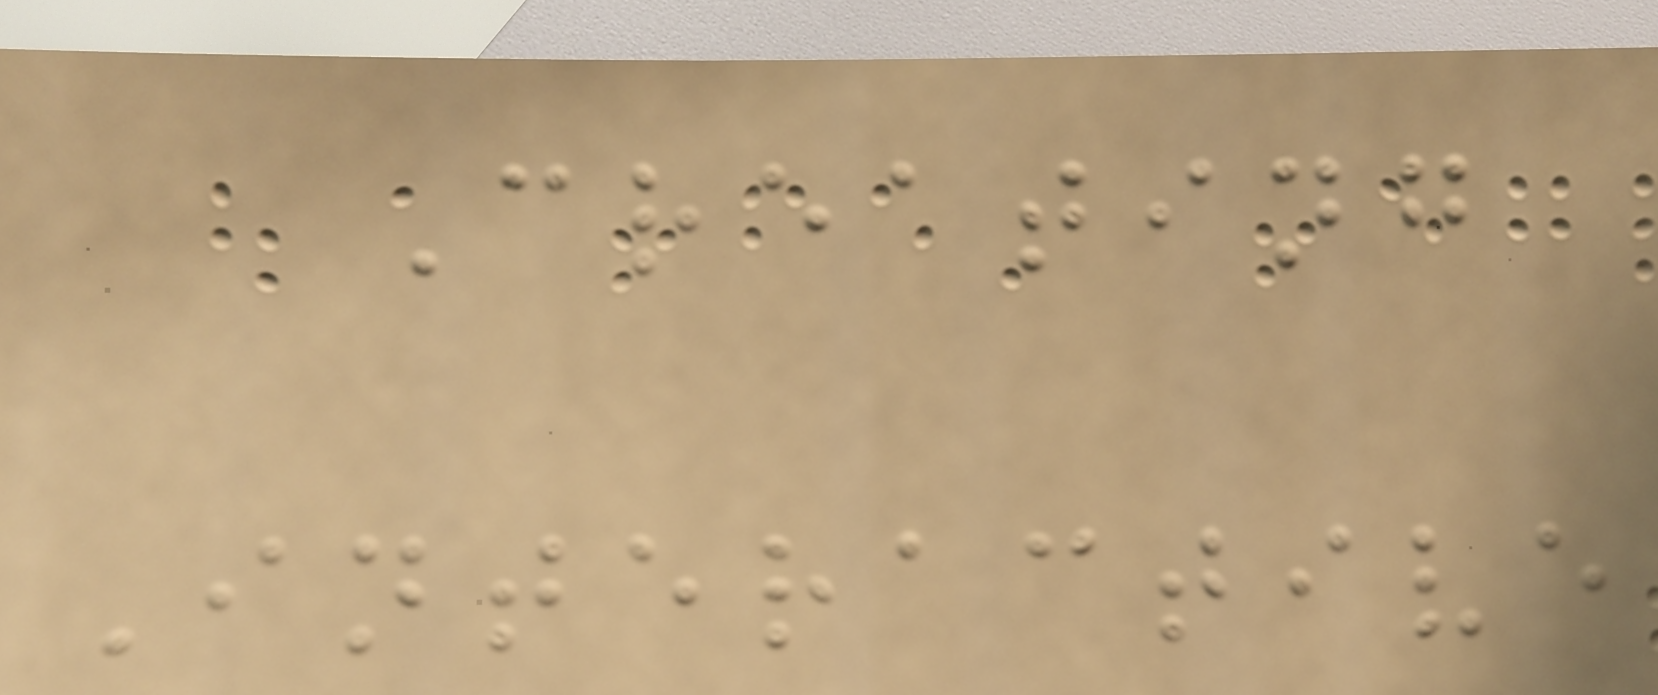Creating
Interactive
